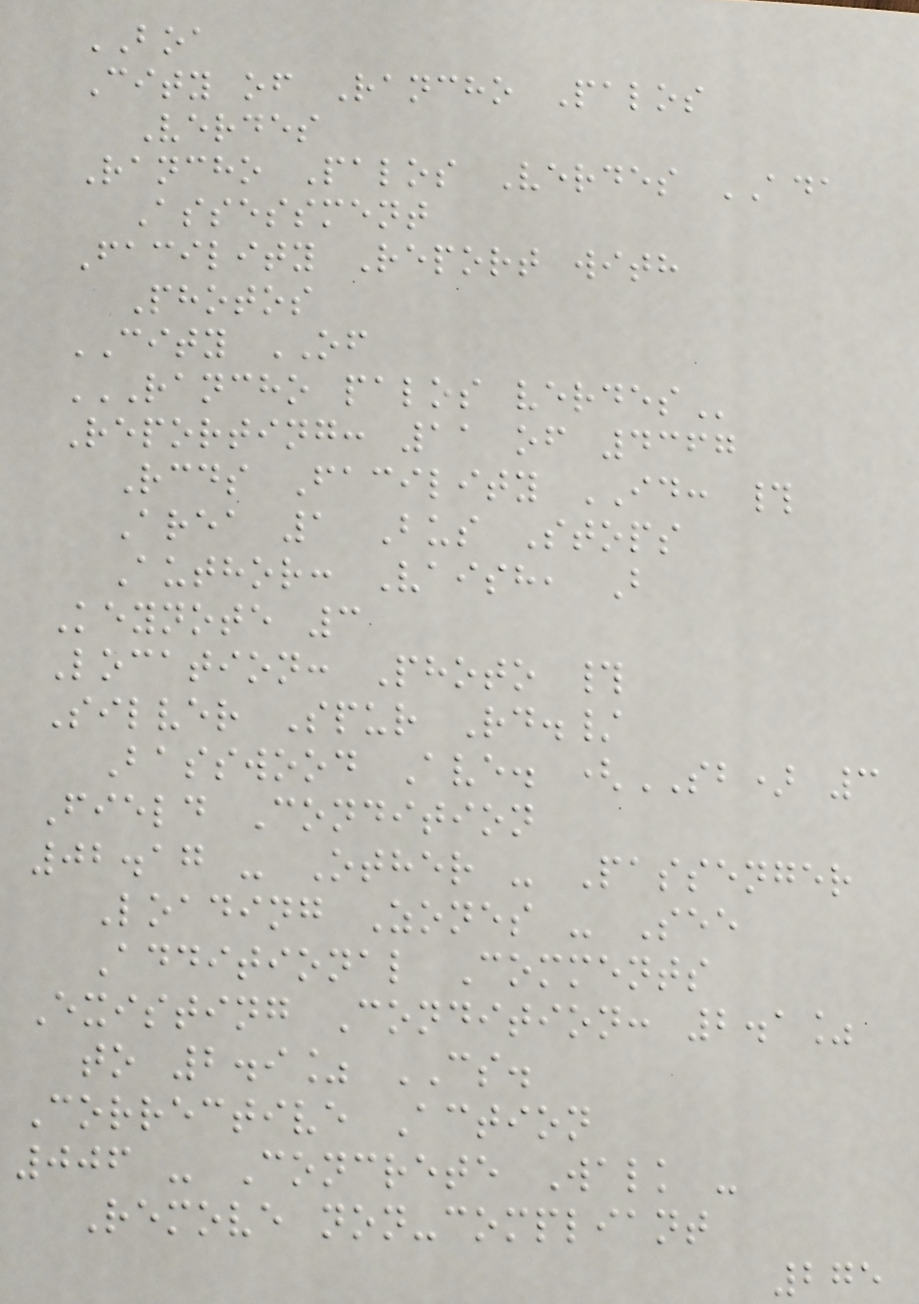BOA
City of Rancho Palos
Verdes
Rancho Palos Verdes ADA
Assessment
Facility Report with
Photos
CITY OF
RANCHO PALOS VERDES
Reporting: 11 of 4367
Rcds Facility ID: #
Area 1 Bus Stops
Author: Vaish, B
Keynote 3
Location: Photo #
Silver Spur Rd./
Basswood Ave. (SB) 3
Field Condition
02.17 - Other - Passenger
Loading Zones - See
Additional Comments
Existing Condition: 2.1%
to 2.9% CS.
Corrective Action
006 - Concrete Walk -
Remove non-compliant
275
